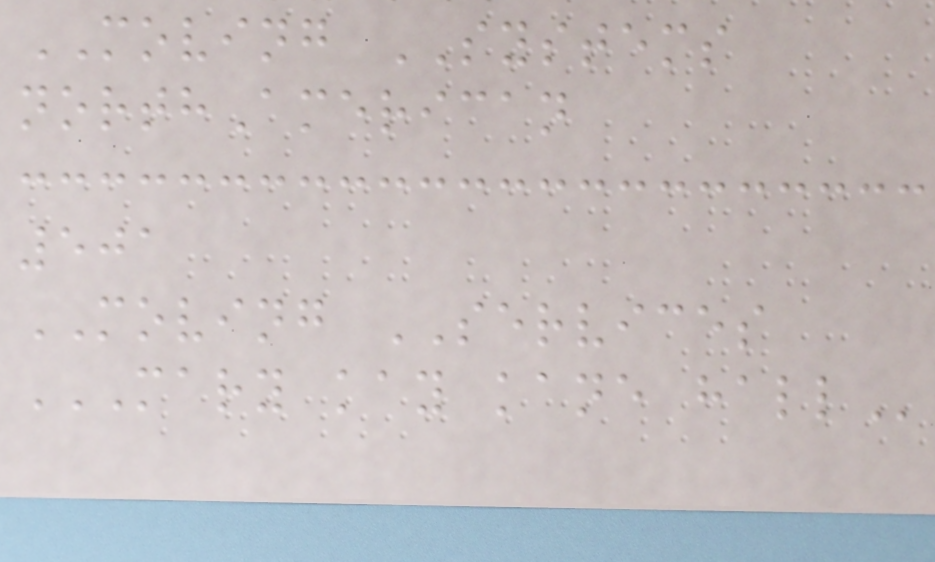MOVING SYSTEMS
northAmerican
501
MOVING SERVICES
MARY KAY KANE HALL
